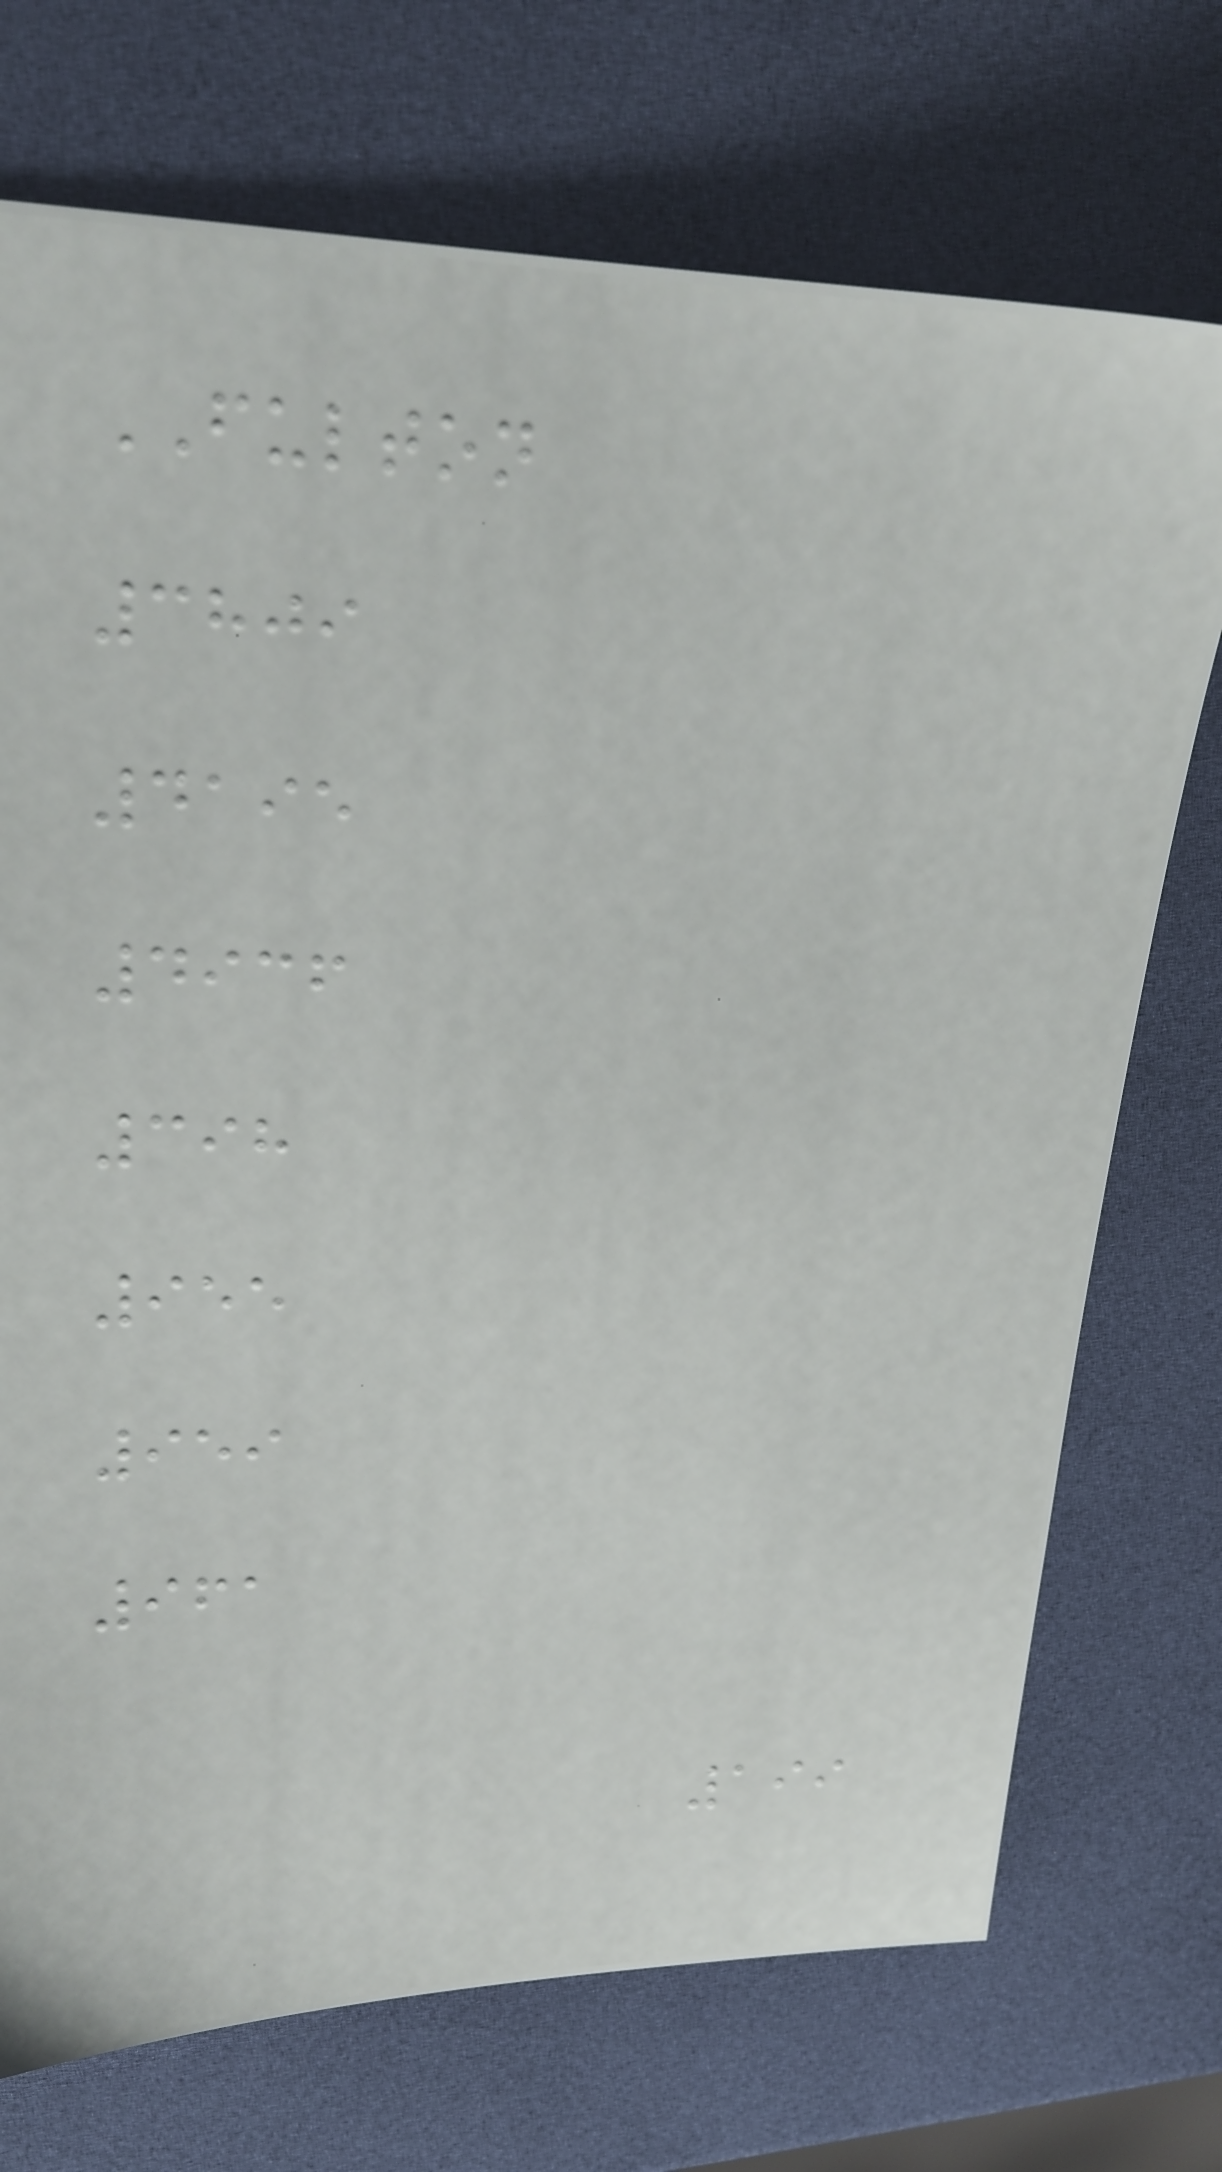FULTON
3809
4195
4936
398
955
959
961
199
